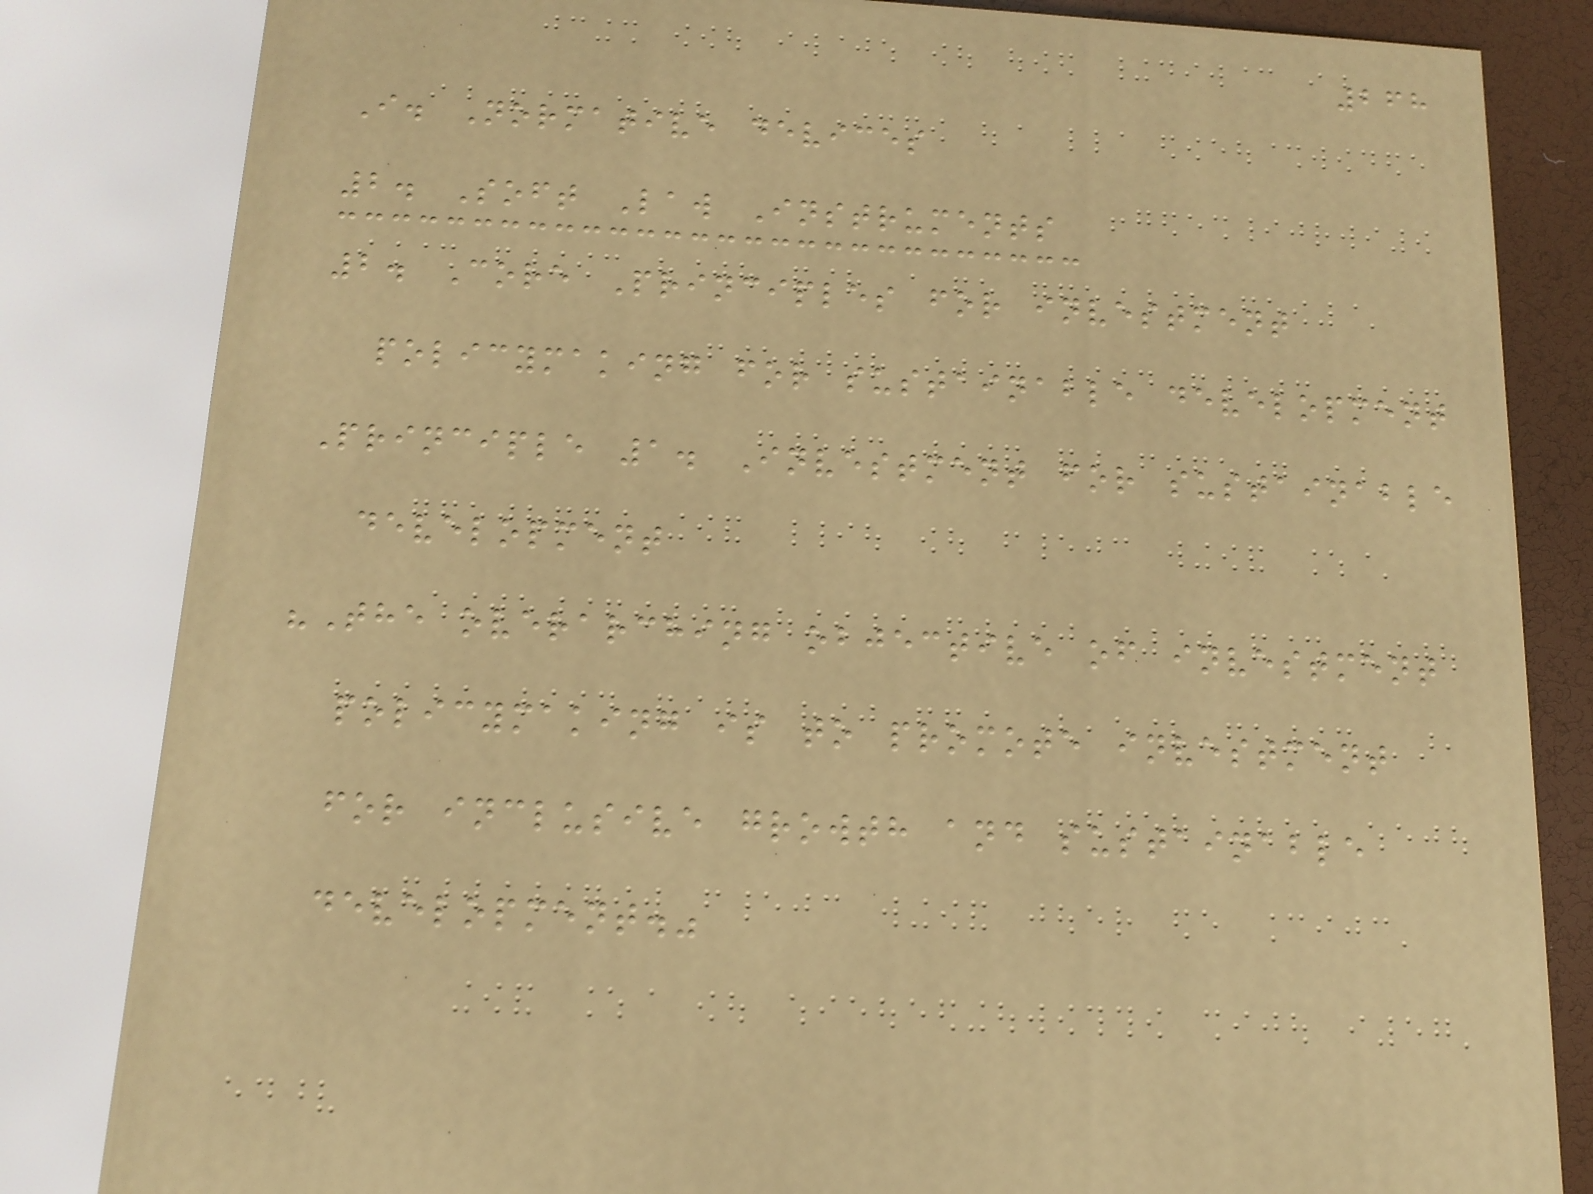268
I. Normative devices
2. Soft Law Instruments
2. Core Principles for investment
policymaking for sustainable development
Principle 1. Investment for sustainable
development
"The overarching objective of investment
policymaking is to promote investment
for inclusive growth and sustainable
development."
